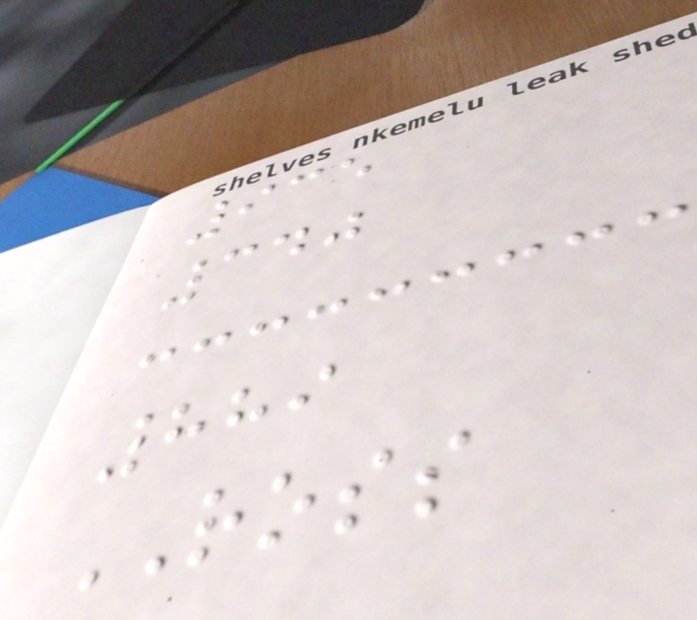935
340
889
ROSS
